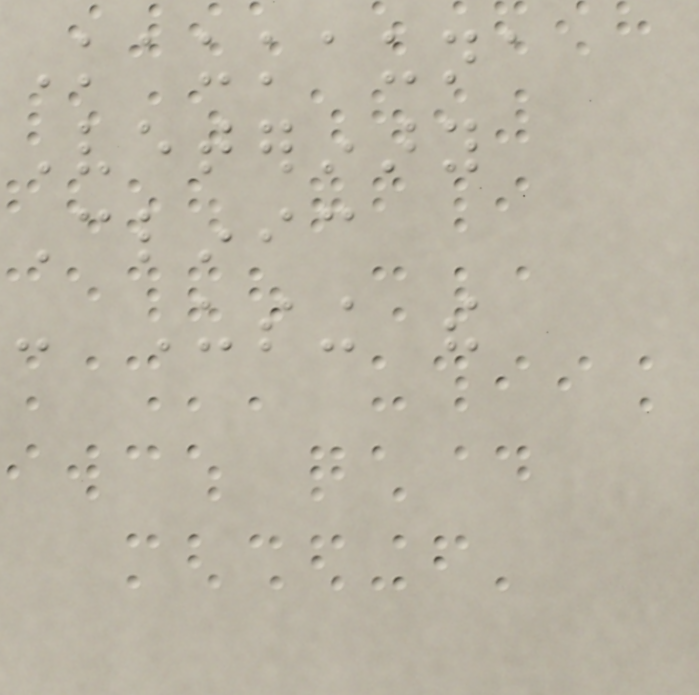Kaukauna
Veterinary
Clinic
- Using the
